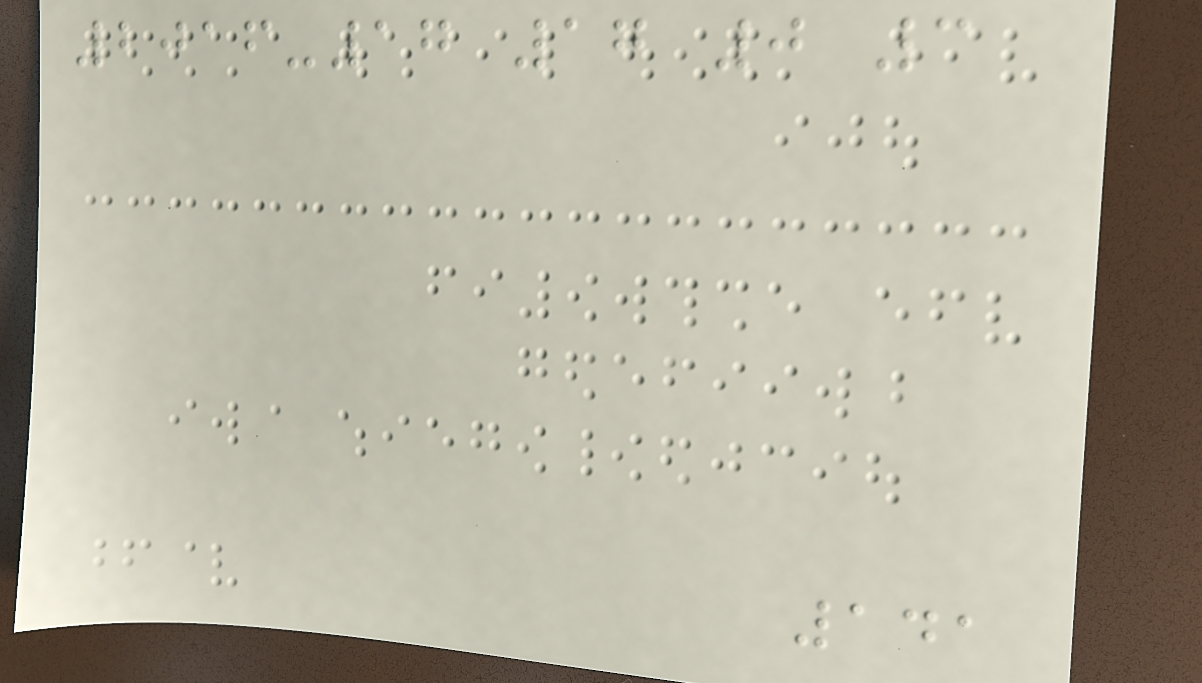2016-17 17 0 3
141
